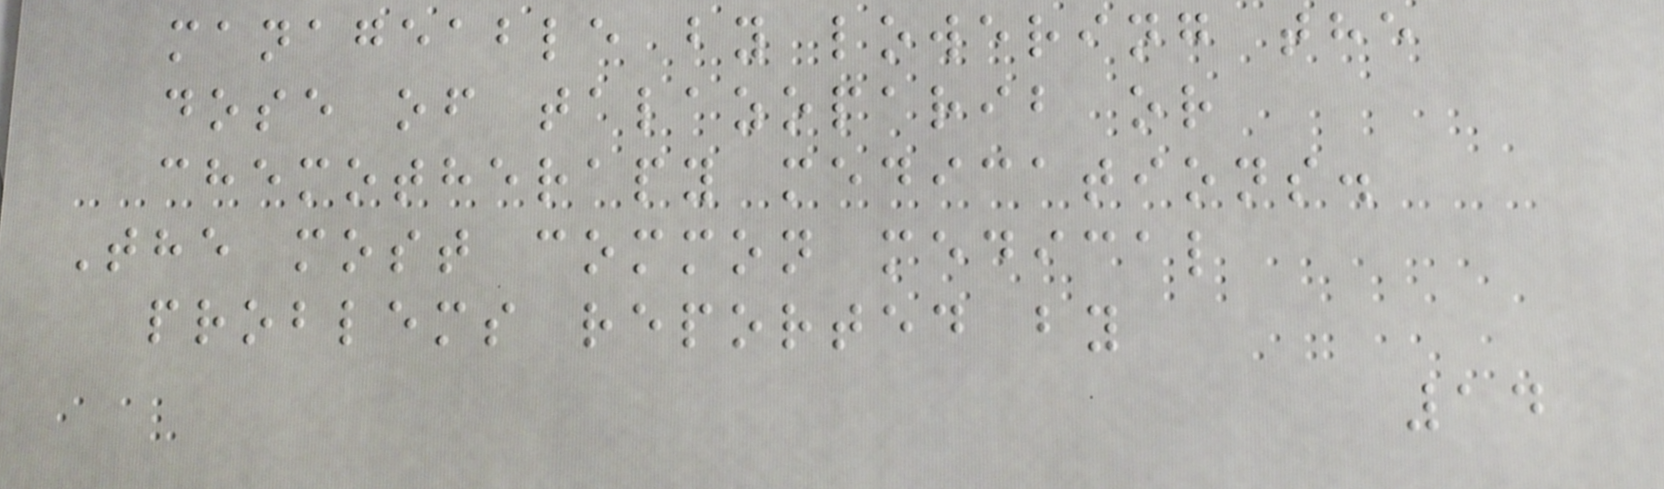manageable by lowering the
dose of talazoparib or
chemotherapy medications.
The most common medical
problems reported by
14
